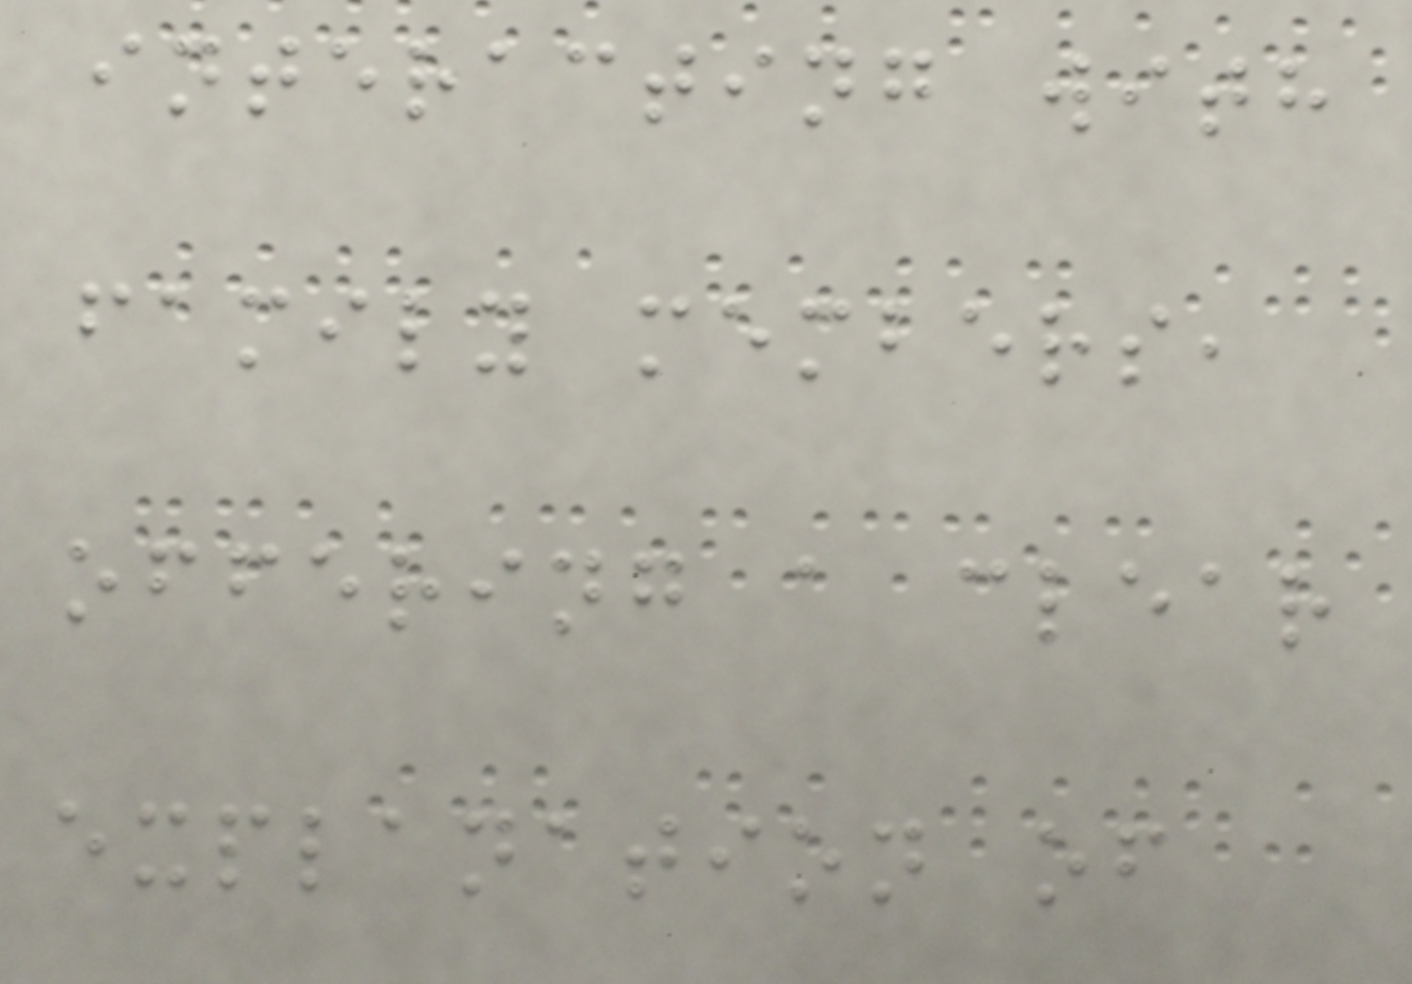interacting with
family members,
offering a clear
explanation of
